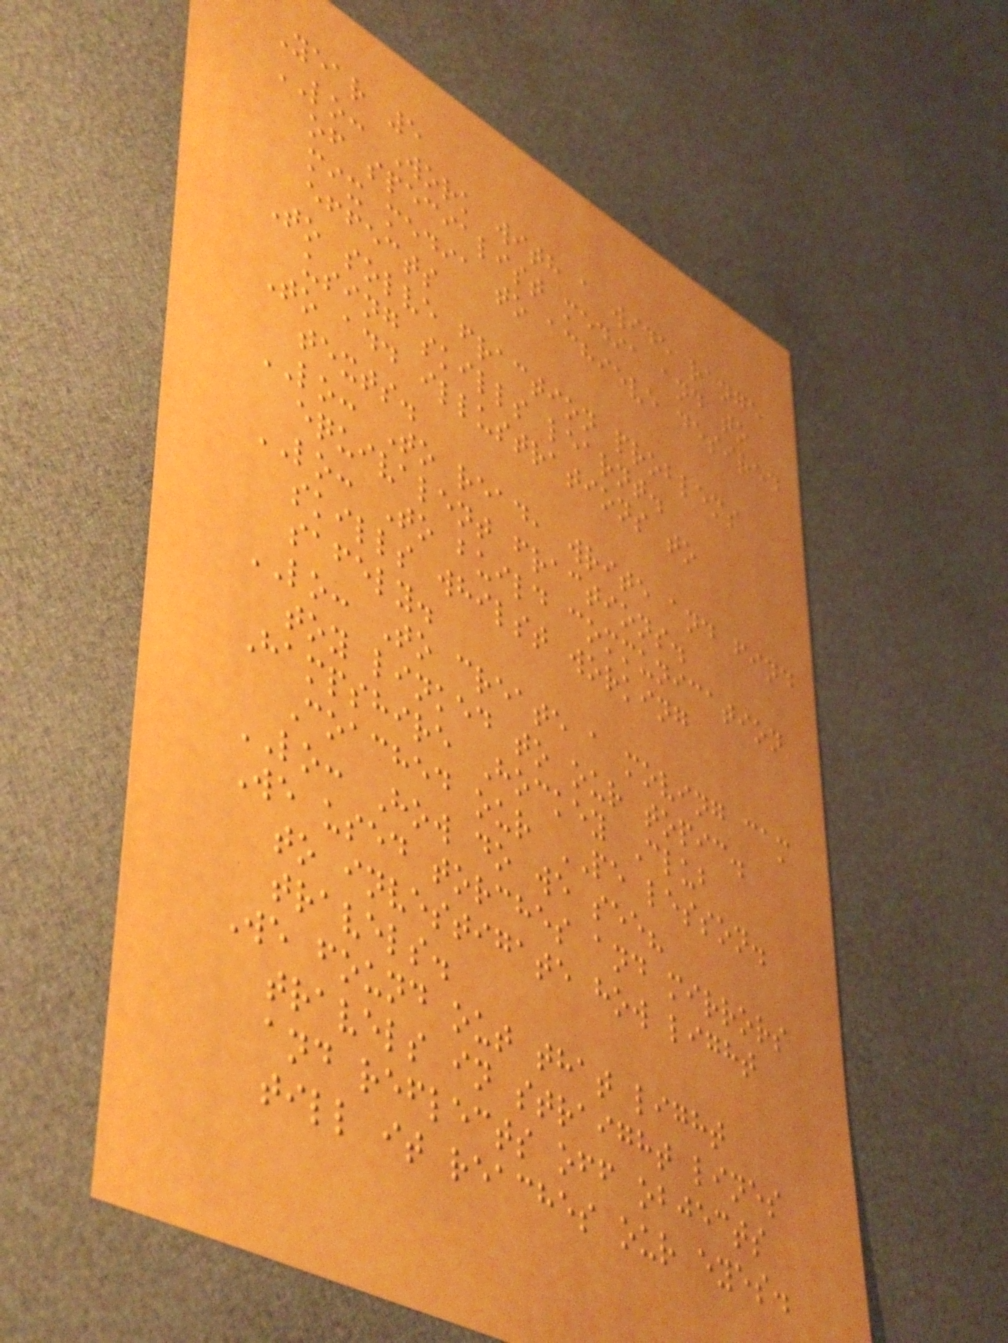Year 5
LO: Work with a wide range
of specialist media and to
mix media to achieve desired
effects
To solve fraction problems
using skills learnt.
To add illustrations to
texts.
LO: To read, write and find
equivalent fractions.
LO: To build communication
skills whilst working
safely.
LO: To create a moving cam
toy linked to our topic.
Hampshire Hockey Club
Coached our PE lesson.
LO: How do we see?
We used torches and mirrors
to investigate how light
travels.
We found out that light
travels in straight lines
and reflects off objects
till it reaches our eyes.
